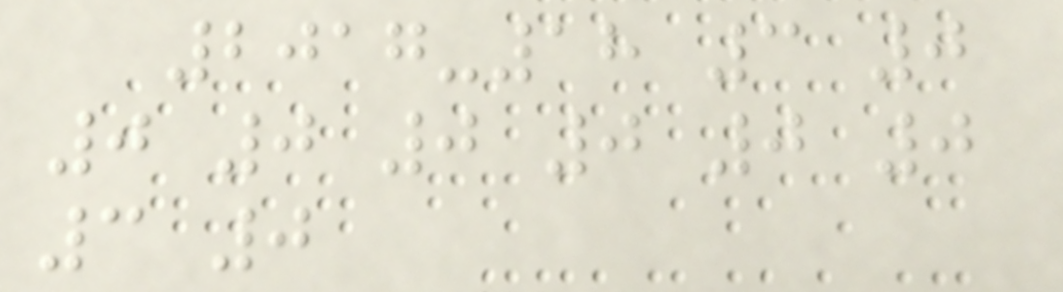2017-18 3 0
0 0 0 0 0 0
3 0
